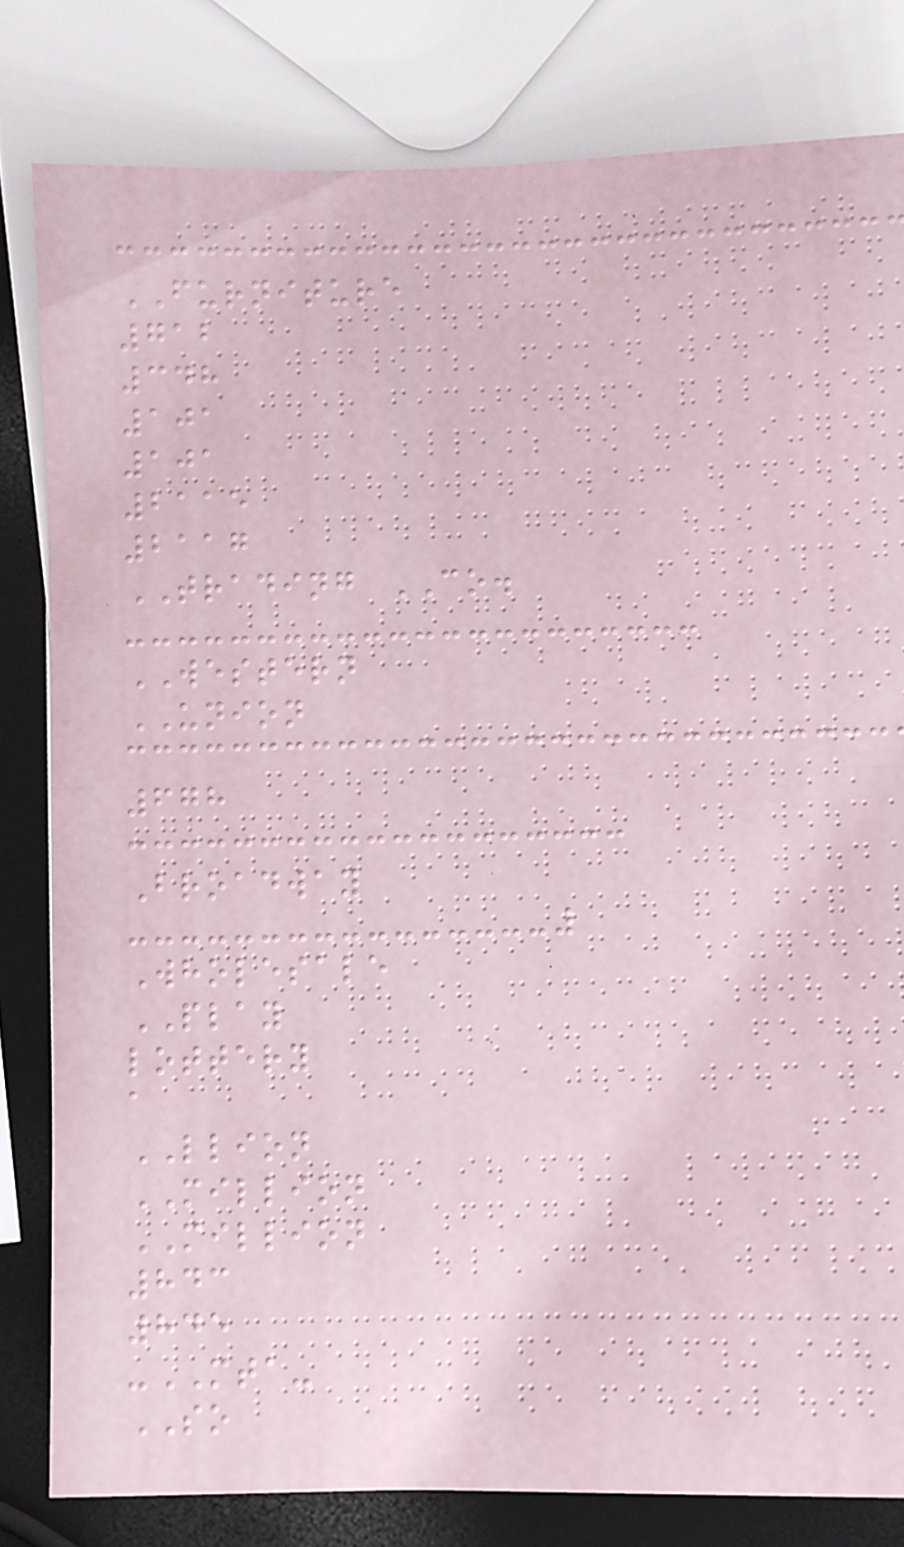FURNITURE
712
348
101
101
2115
2117
TRADING CO.
WESTERN
UNION
678
Broadway
Wholesale
PLAY
lottery
a
LLION
MILLION
MILLION
843
845
-MTA-
SO
